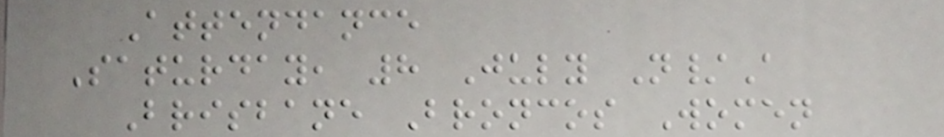Attendance
Saturday, 8 July N/A
Brisbane Broncos Women
